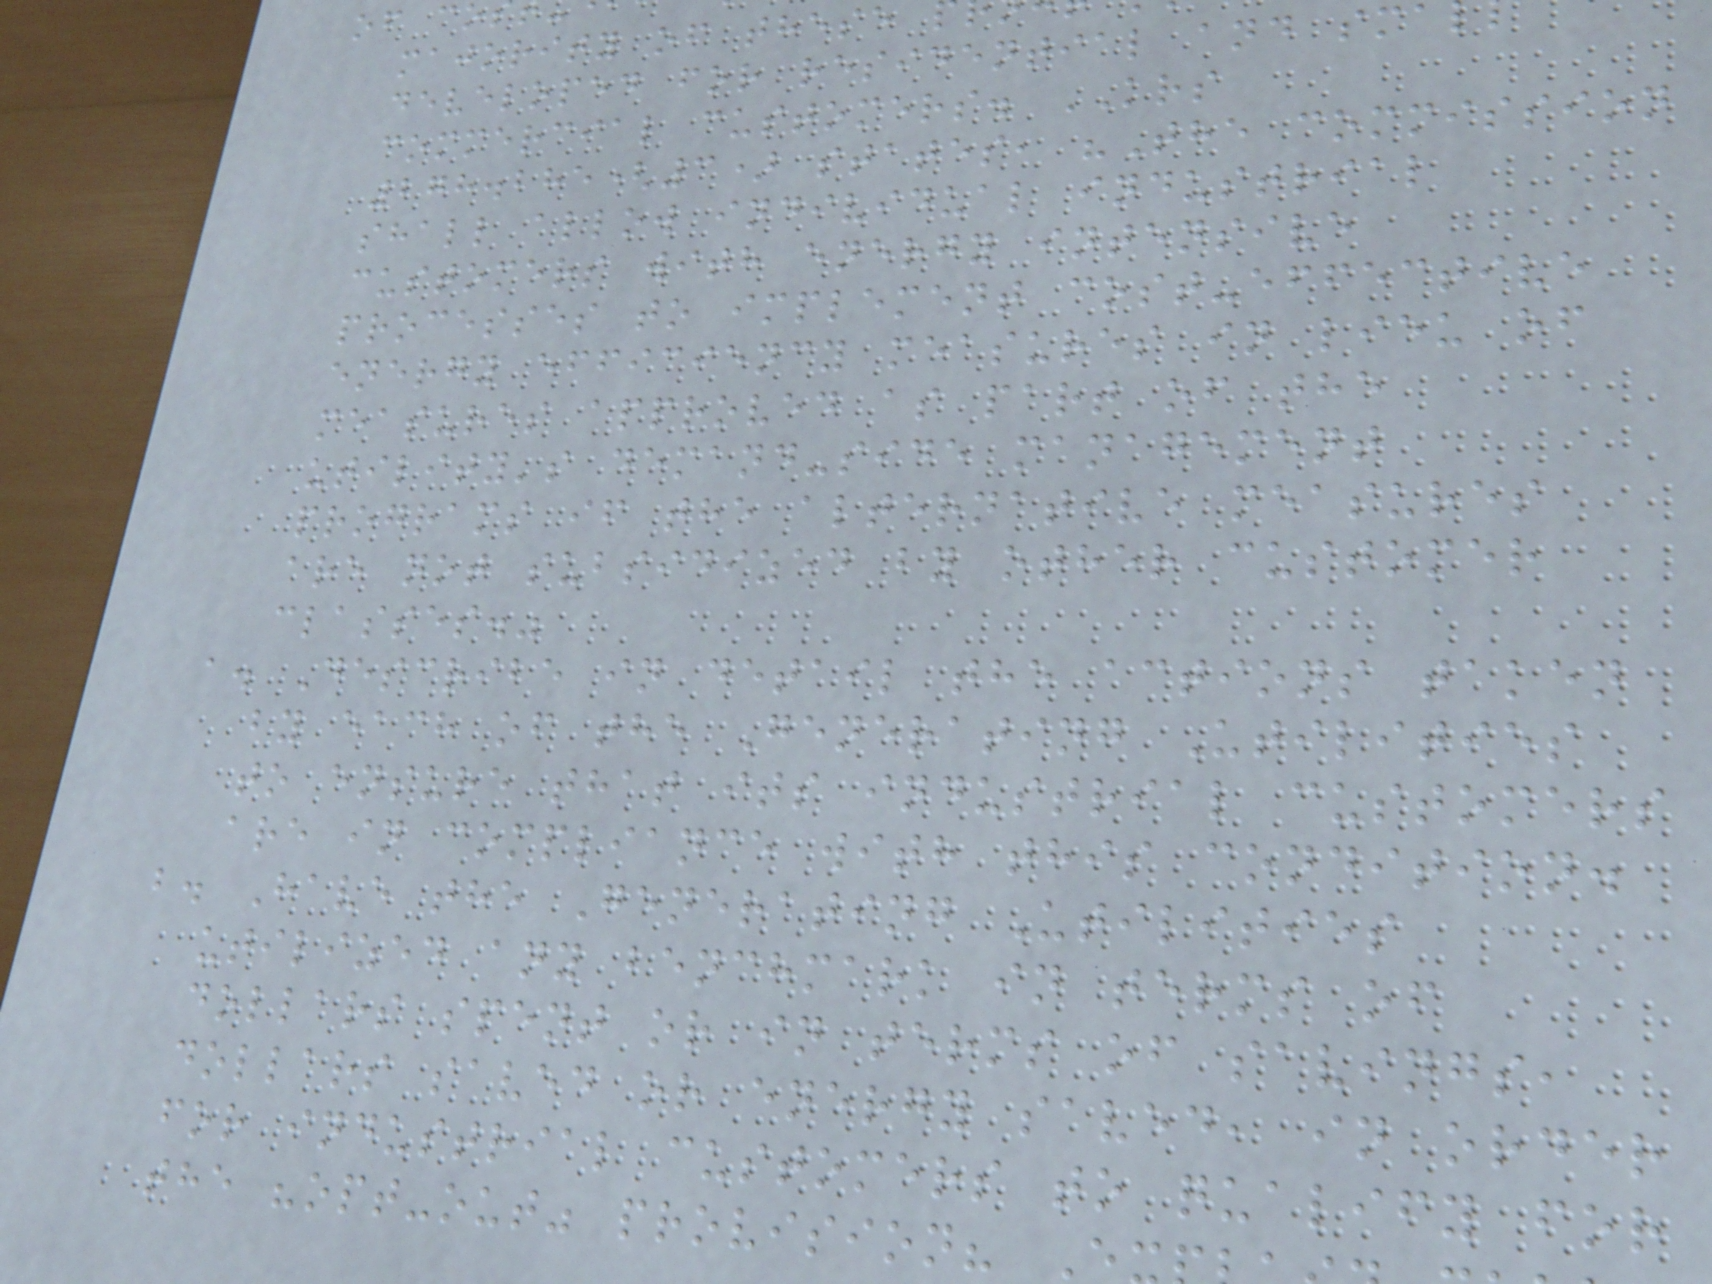majority of these
developed for residential and sma
commercial customers. KRS
278.285(3) states, "The commission
shall allow individual industrial
customers with energy intensive
processes to implement cost-effective
energy efficiency measures in lieu of
measures approved as part of the
utility's demand-side management
programs if the alternative measures
are not subsidized by other customer
classes."
a. Describe in detail the actions taken
by each of the Generating Utilities
to ensure that its industrial customers
are in compliance with this condition.
b. Have the Generating Utilities
utilized any benchmark in terms of
dollars spent or in terms of savings,
dollars saved or energy saved, in order
for industrial customers to qualify for
the "opt-out" provision? E
